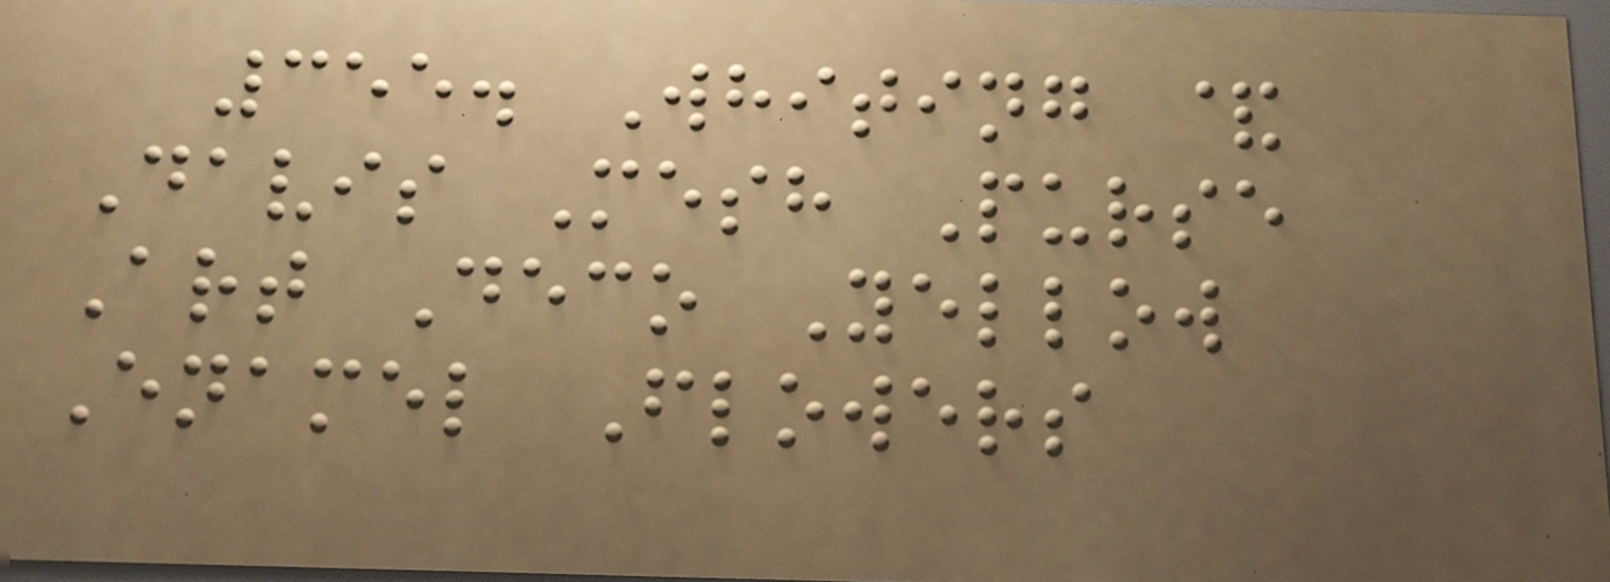355. Whiting &
Davis Mesh Purse
Art Deco Yellow
Enamel Flowers
